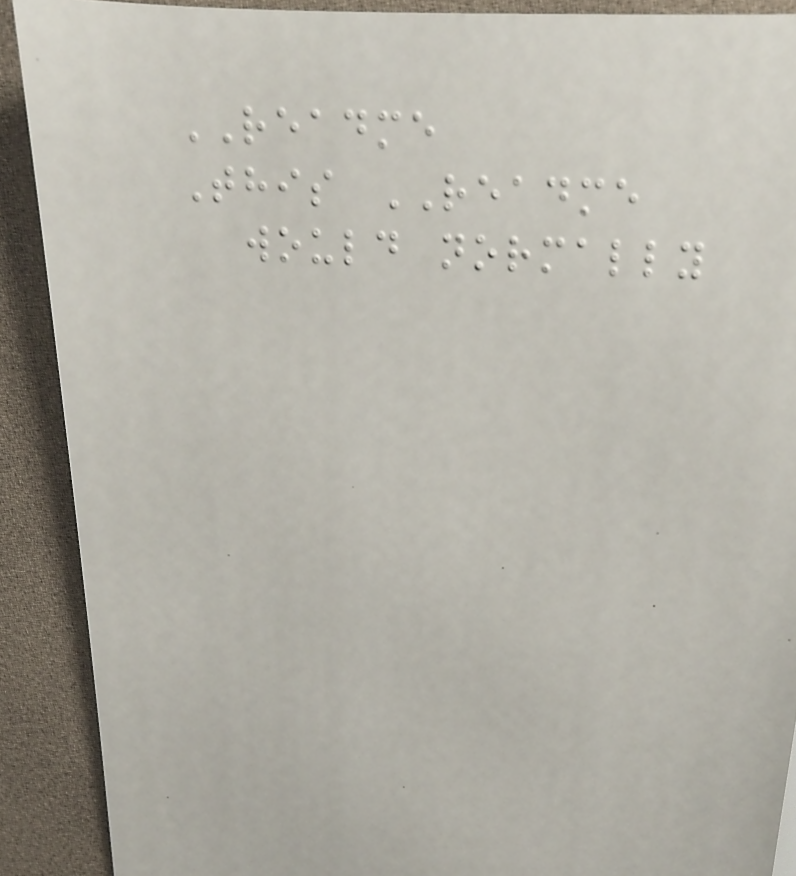README
This README
would normally
